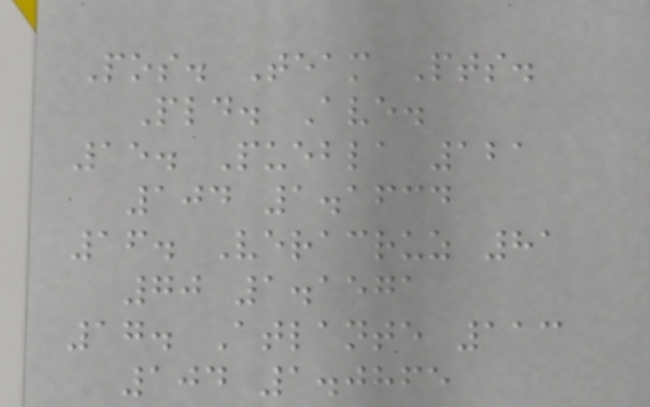Pos. Team Pts.
Pld. Ave.
15. Puebla 121
104 1.1634
16. Veracruz 81
70 1.1571
17. Atlante 113
104 1.0865
